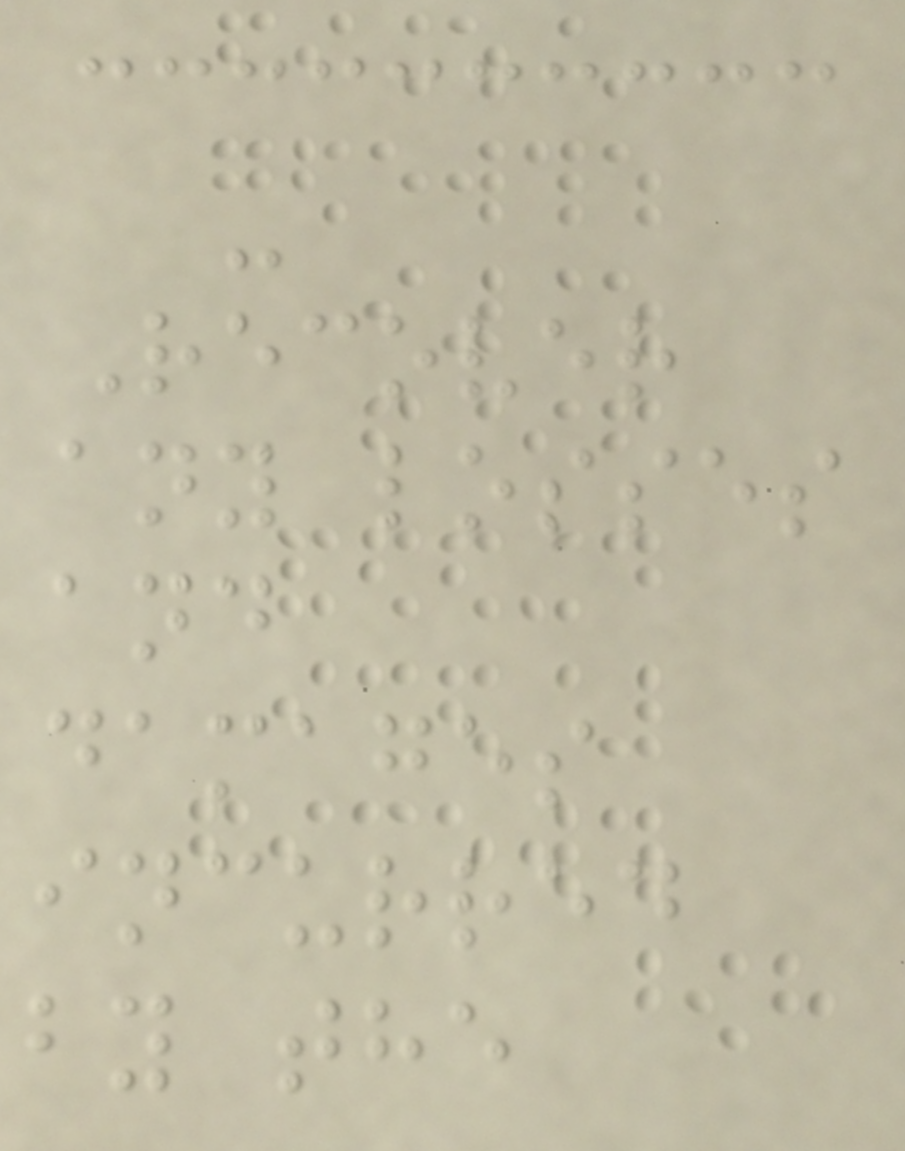-
Recover
any losses
and
damages
incurred
by the
